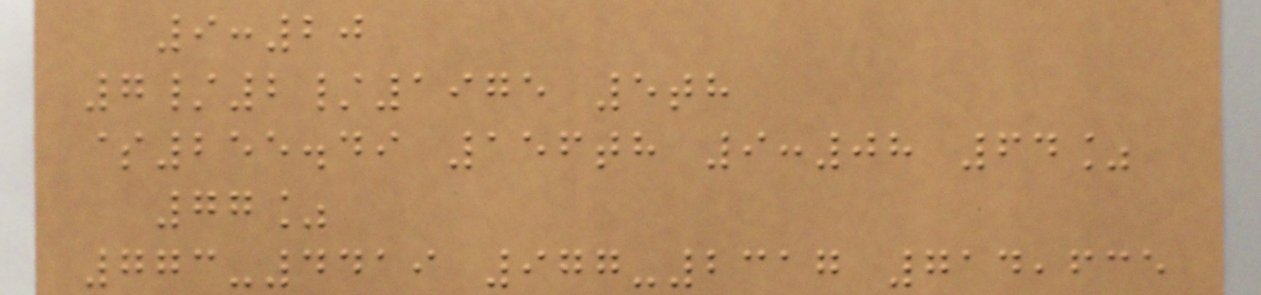9:20
7/2/1975 5th
$255.49 156th 9:08 64%
77%
773-4419 977-2317 714,635
